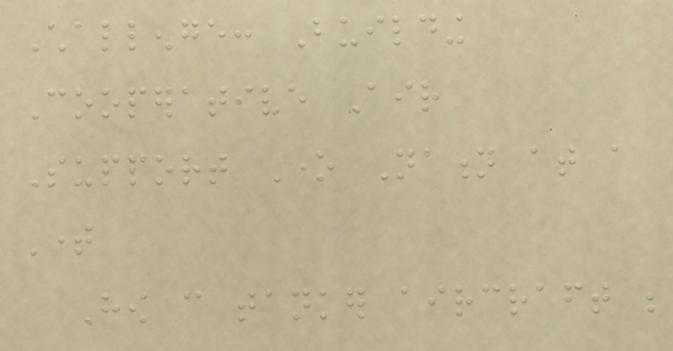Challenge: Building
Cooperative Air
Support One Nation at a
Time
How can tanker aircraft be
